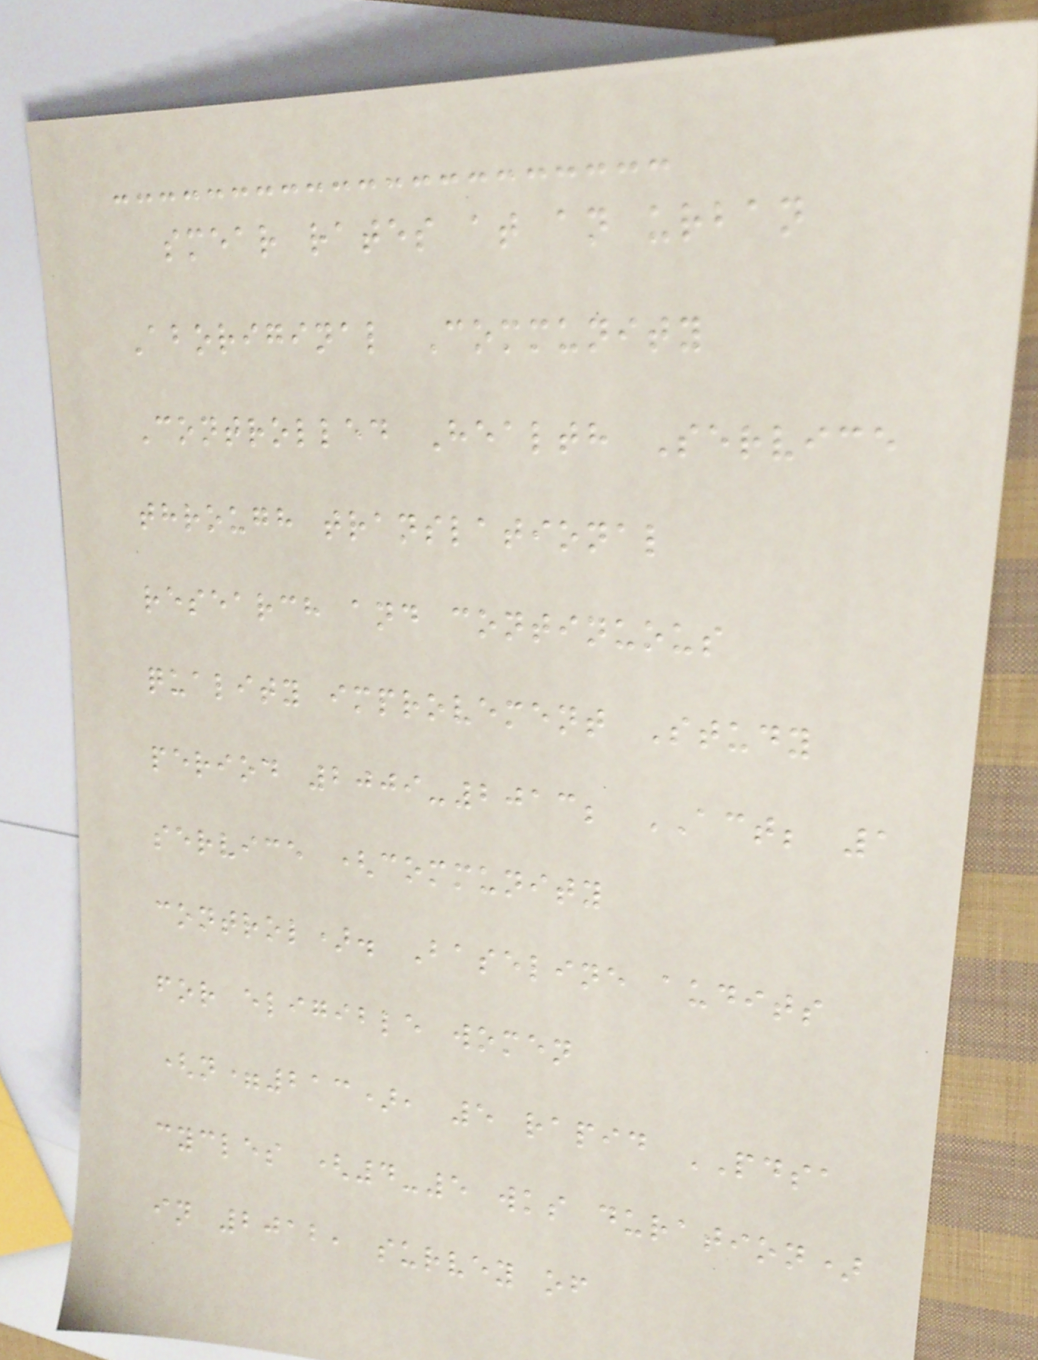smear rates at an urban
Aboriginal Community
Controlled Health Service
through translational
research and continuous
quality improvement Study
period 2009-2013; ACT; 1
service (community
control). Baseline audits
for eligible women
(n=213), 5 rapid PDSA
cycles (4-5 wks duration)
in 2012, survey of
